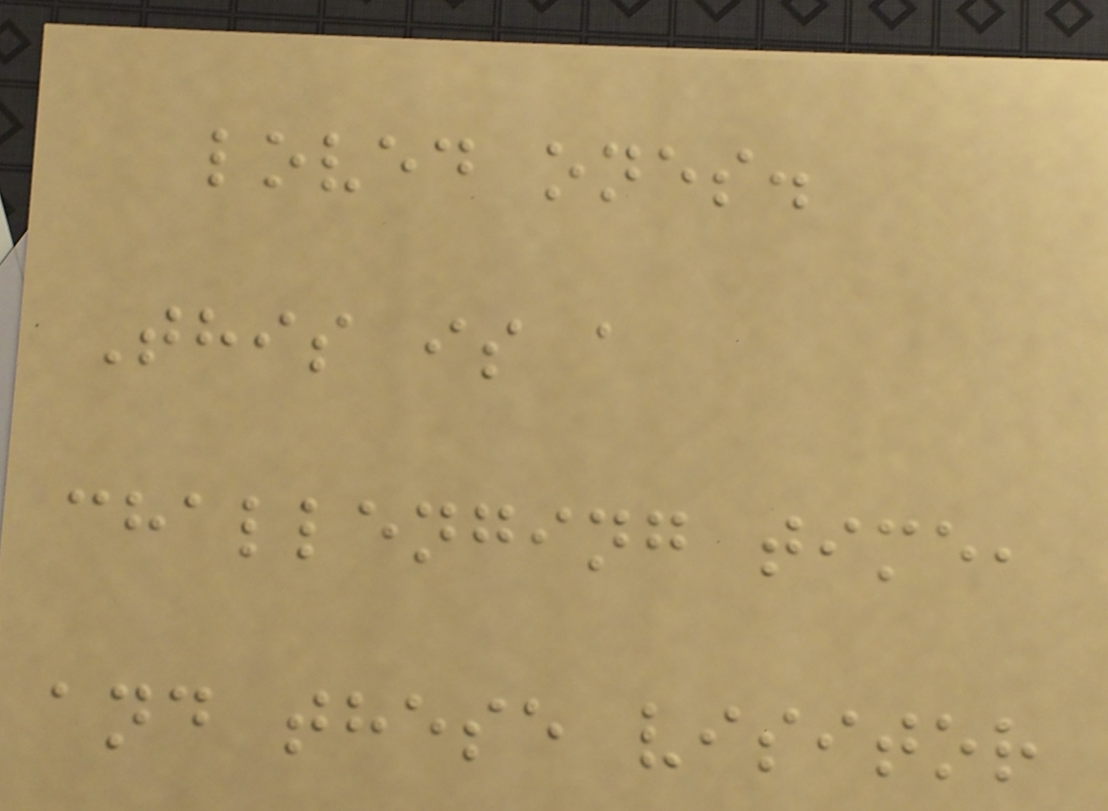loved ones.
This is a
challenging time,
and these visitor
